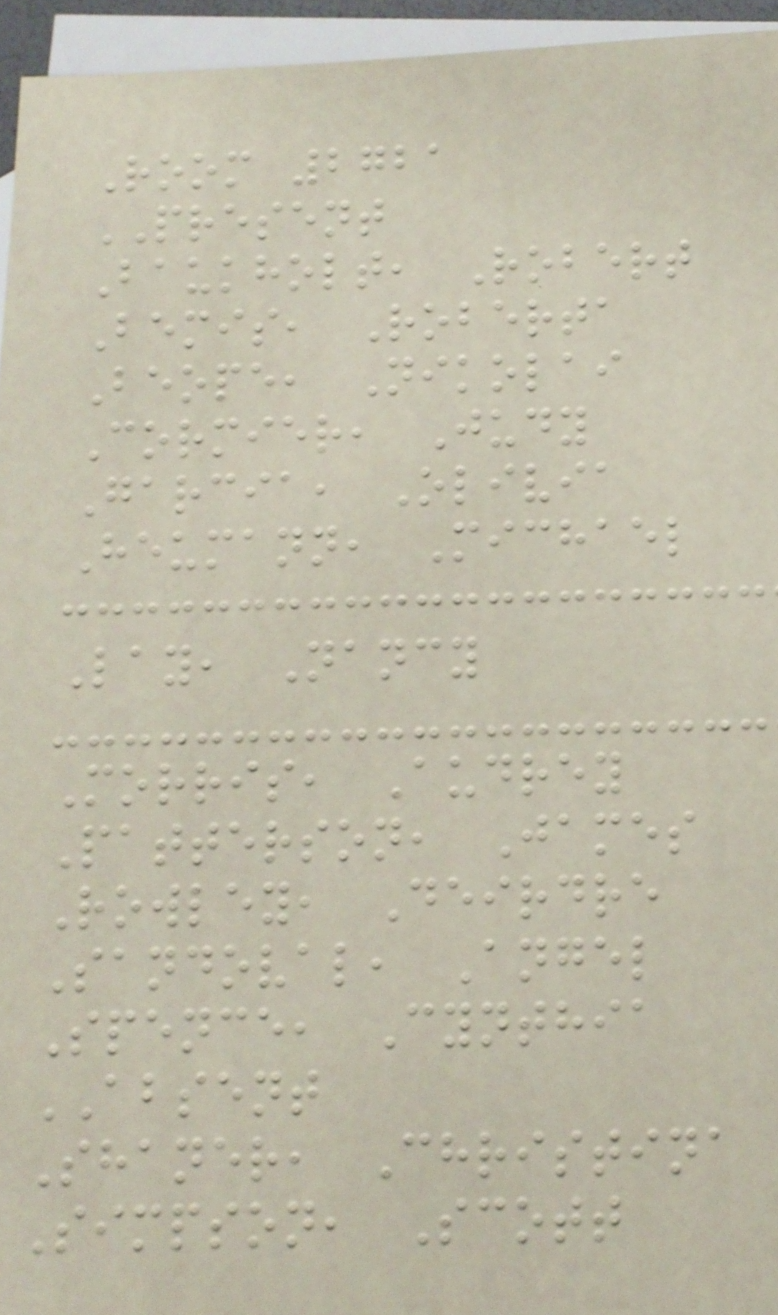Room 2721
PRESENT
Baukholt, Robert
Bemis, Roberta
Beope, Nikolai
Cormier, Judy
Garcia, Olivia
Heumann, Michael
Lay, Nancy
Morris, Audrey
Patterson, James
Rowley, Deirdre
Sandoval, Angel
Spence, Cynthia
ABSENT
Shaner, Christina
Simpson, Scott
